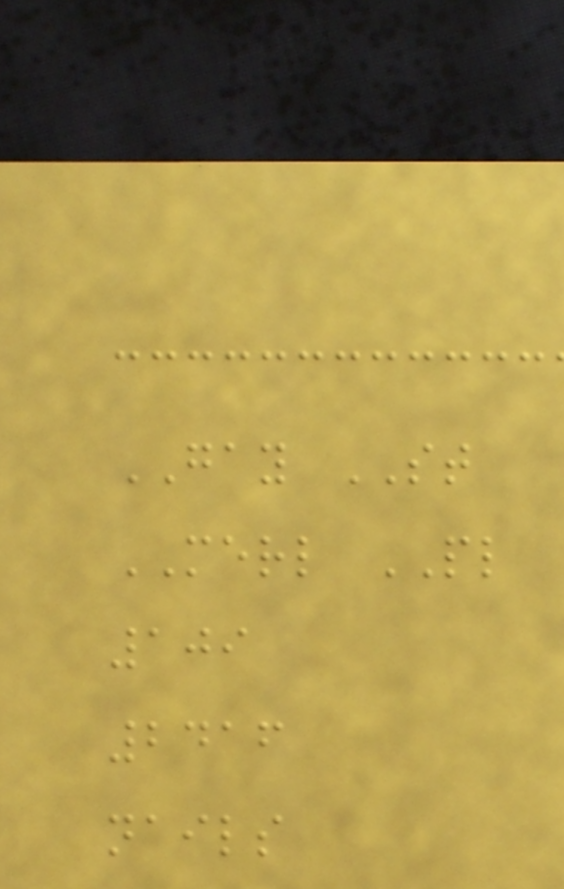GAY ST
MERL PL
109
2416
nails
